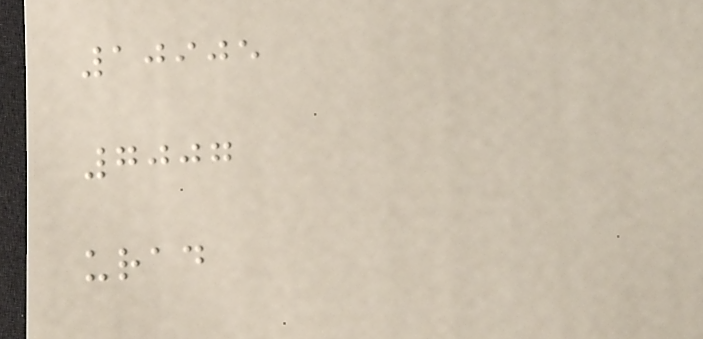10905
7007
urad
